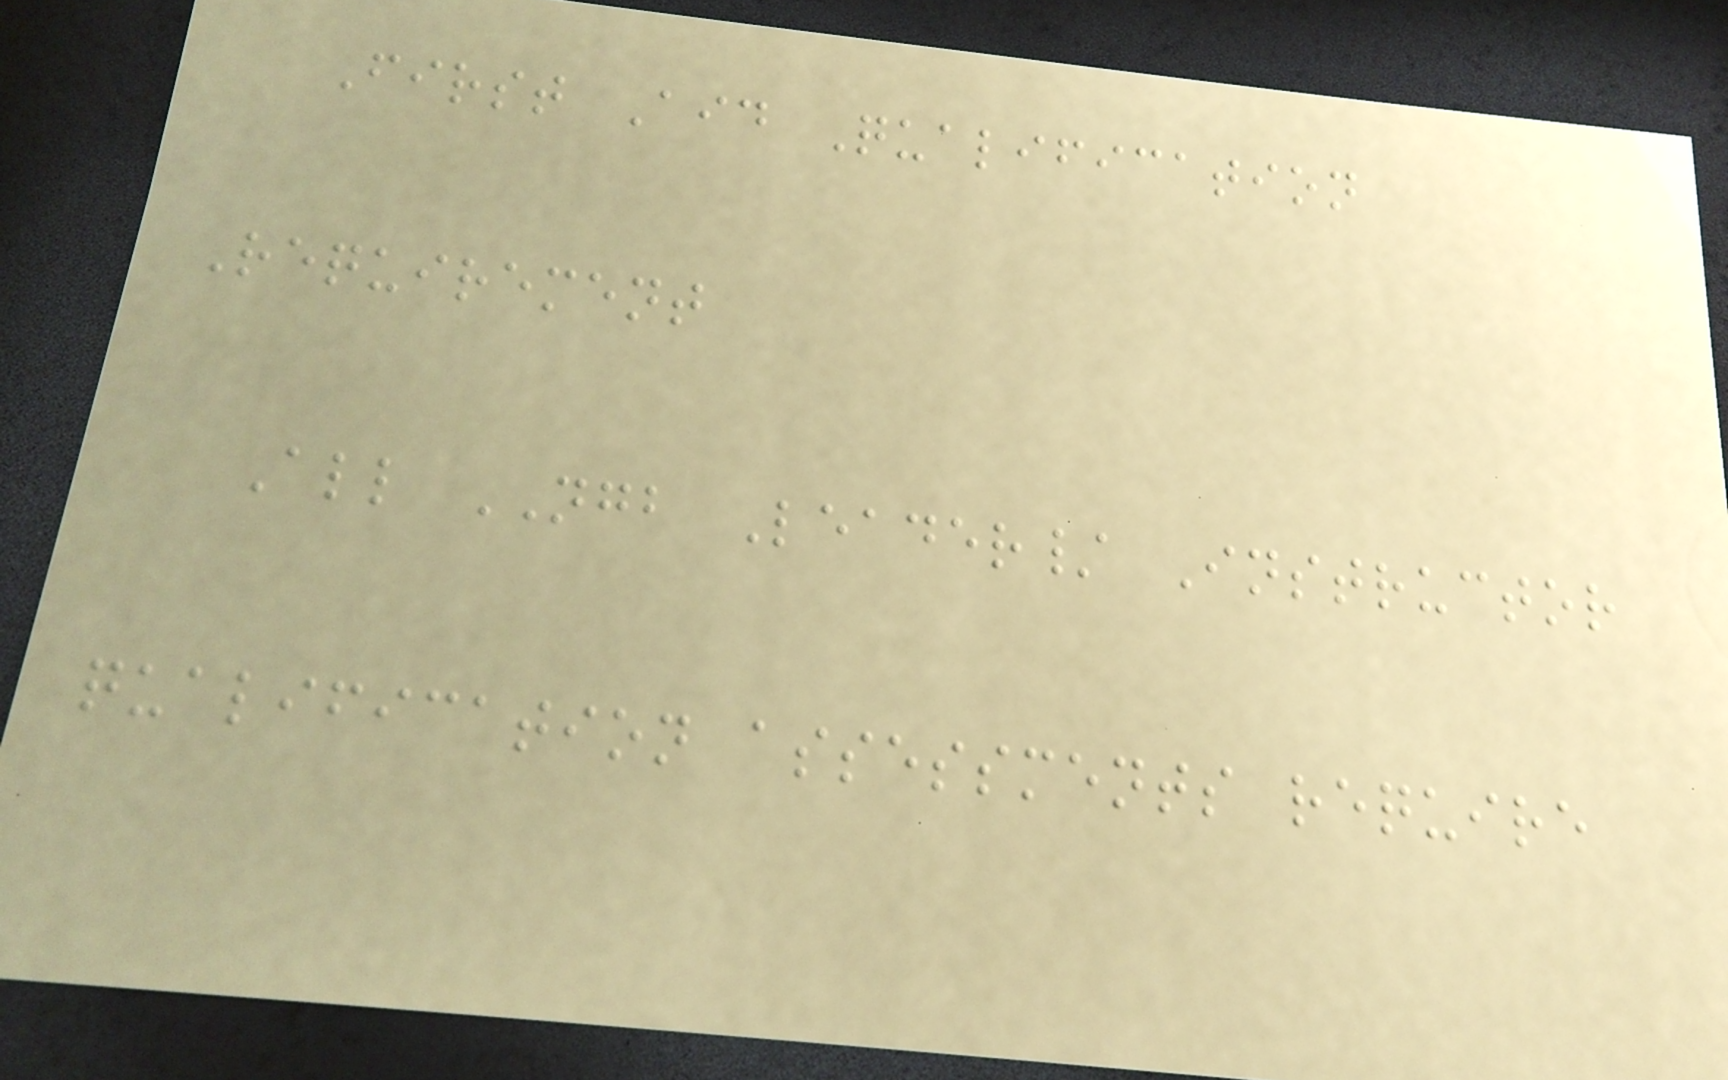First Aid Qualification
Requirement
All NGB Leader/ Instructor
qualification assessments require
